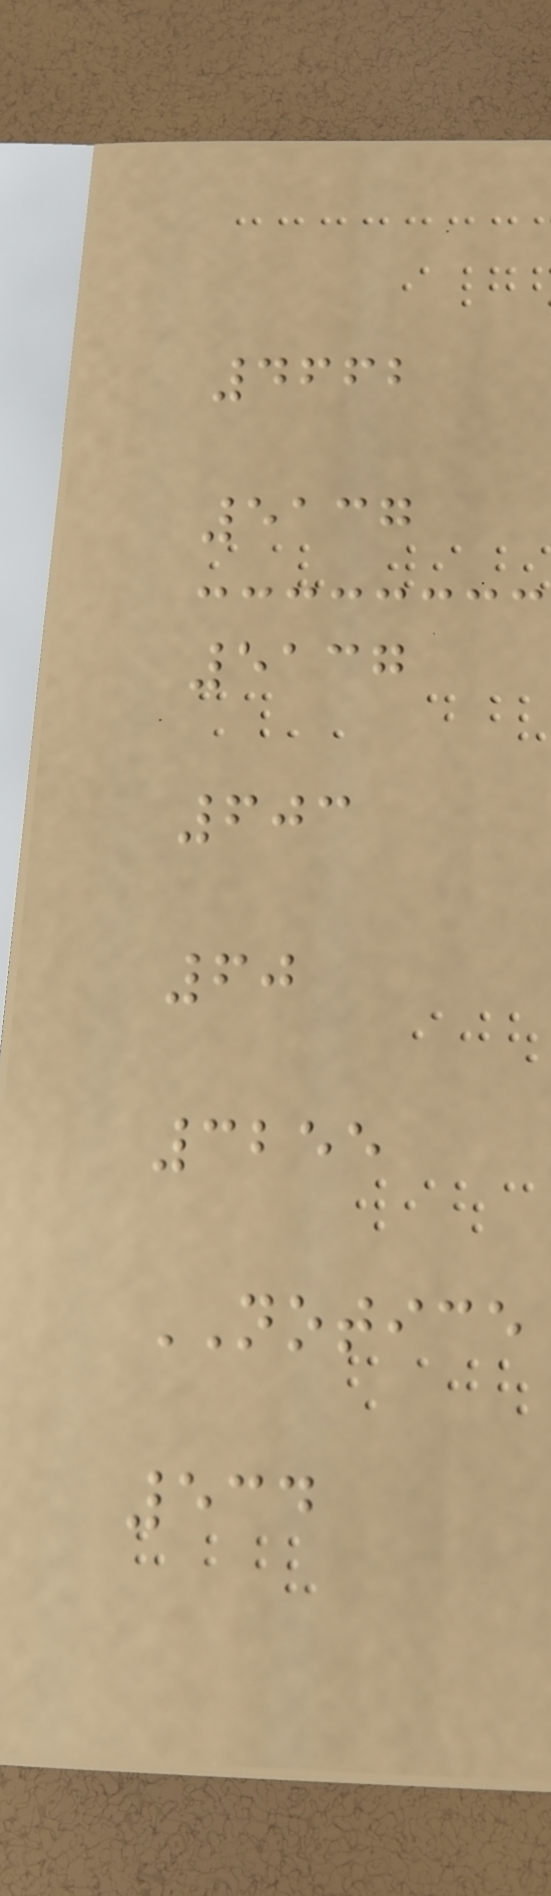4662
5137
5137
603
60
3255
NOTICE
534
